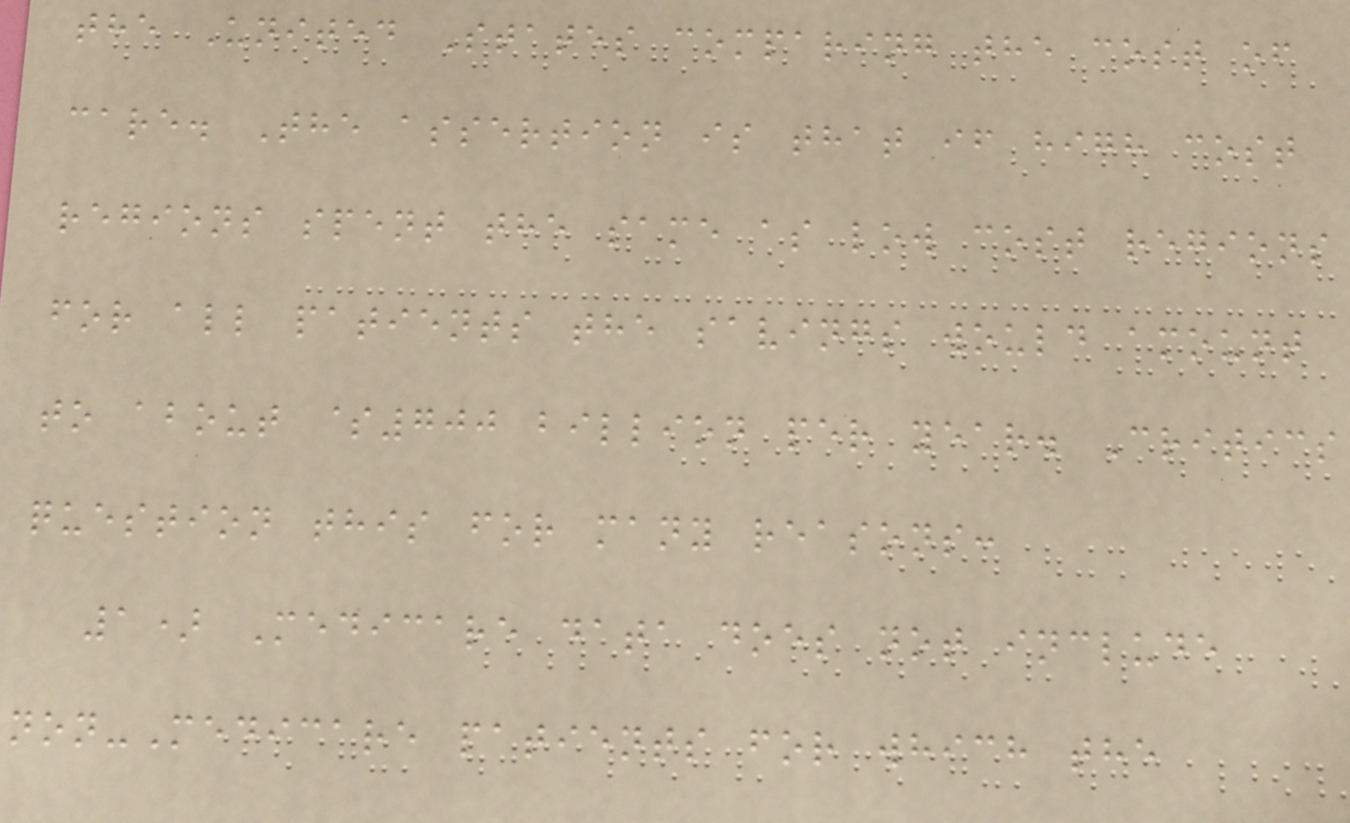the United States comparing the cost of
care. The assertion is that if high cost
regions spent the same as low cost regions
for all patients the savings would amount
to about $700 billion per year. Critics
question this for many reasons:
1) Medicare data does not include
non-Medicare patients for which the
